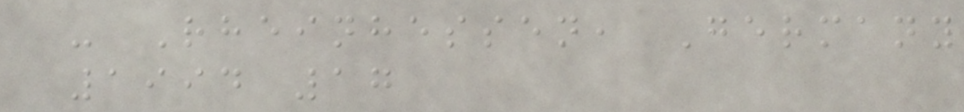- Rheinhessen, Germany
1994 17
